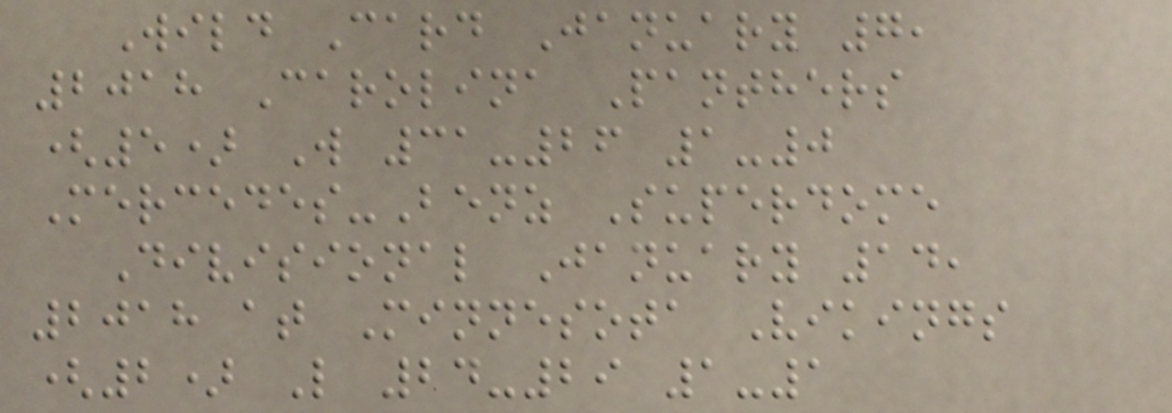Wild Card January 7,
2018 Carolina Panthers
(5) W 31-26 1-0
Mercedes-Benz Superdome
Divisional January 14,
2018 at Minnesota Vikings
(2) L 24-29 1-1
